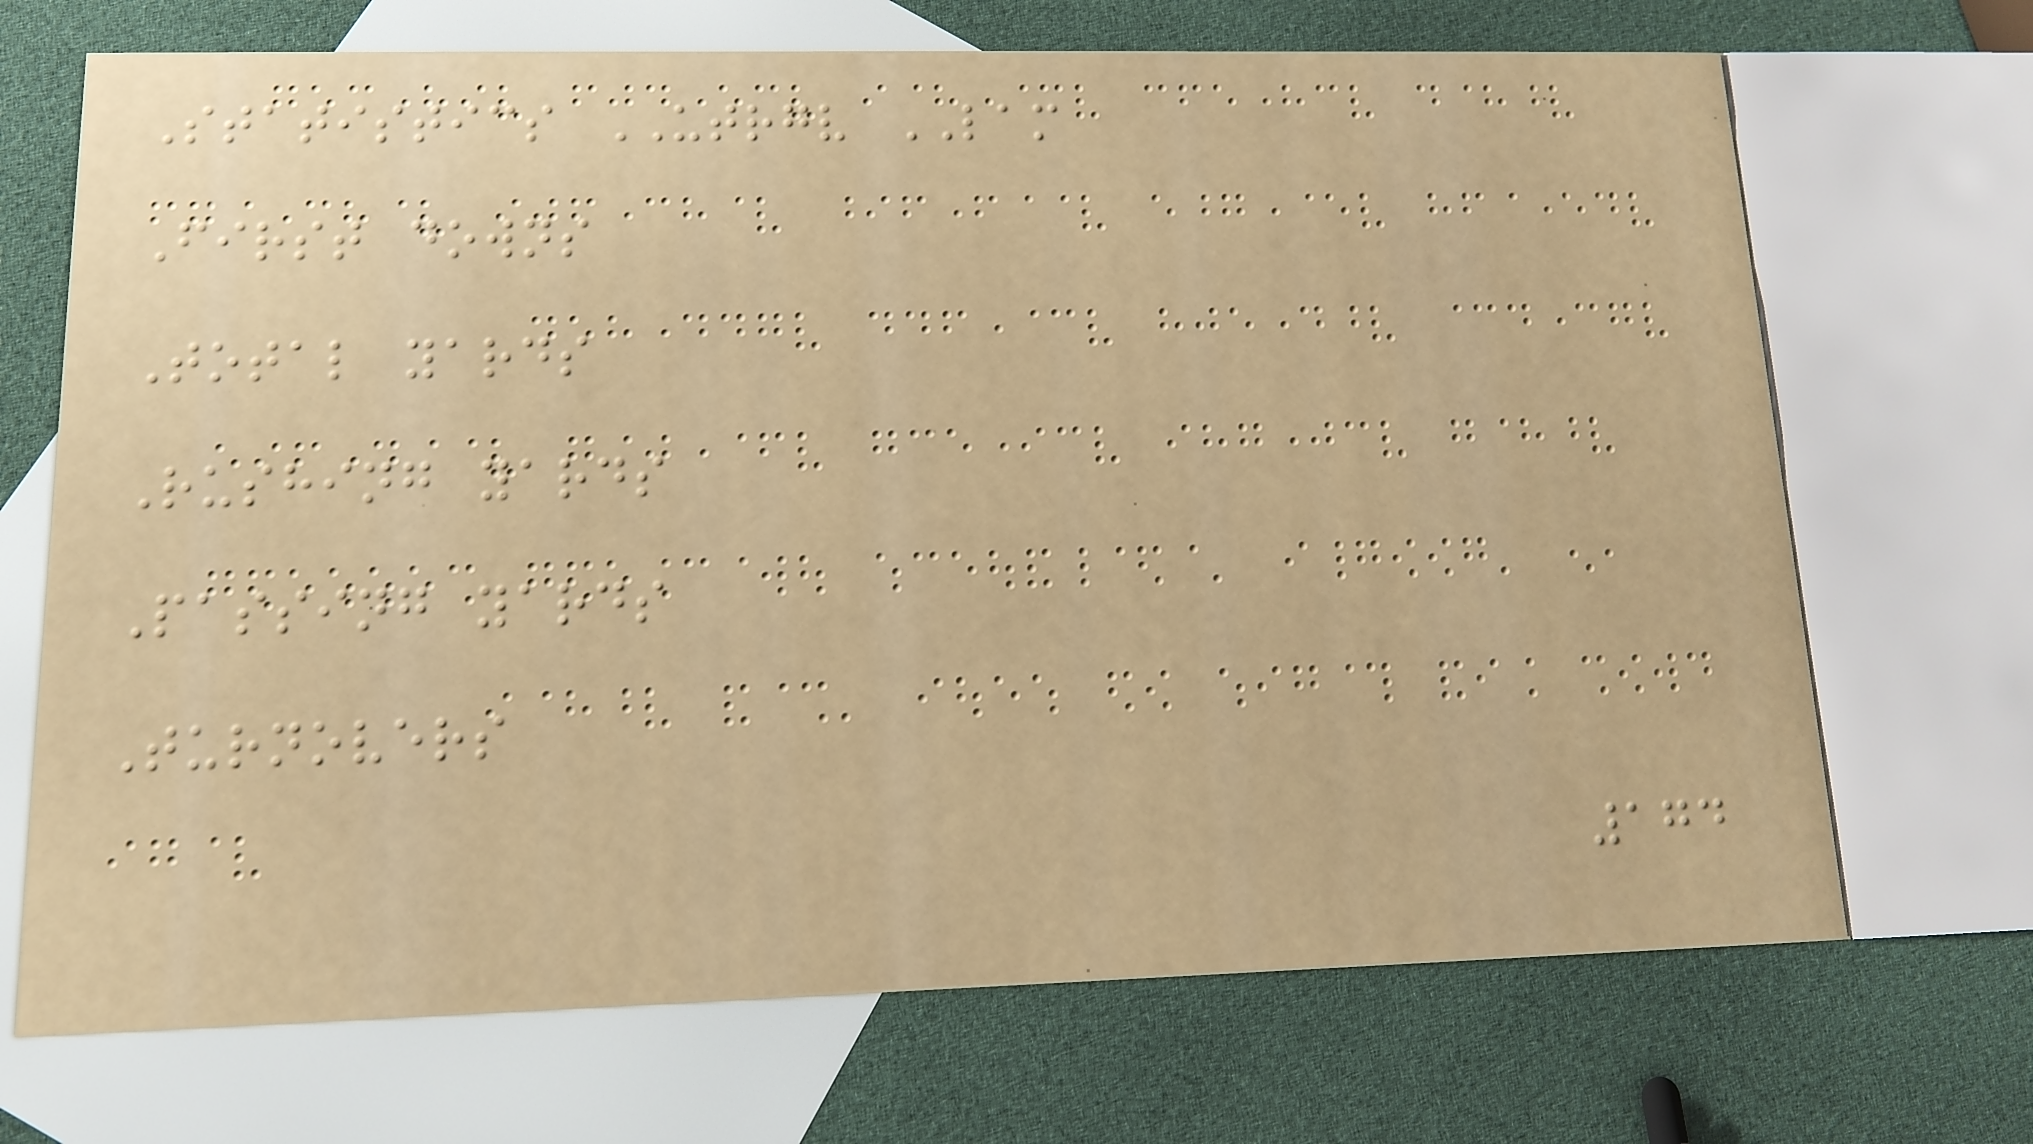Statistics UTRGV LAM
First downs
Total yards
Rushing yards
Passing yards
Turnovers
174
